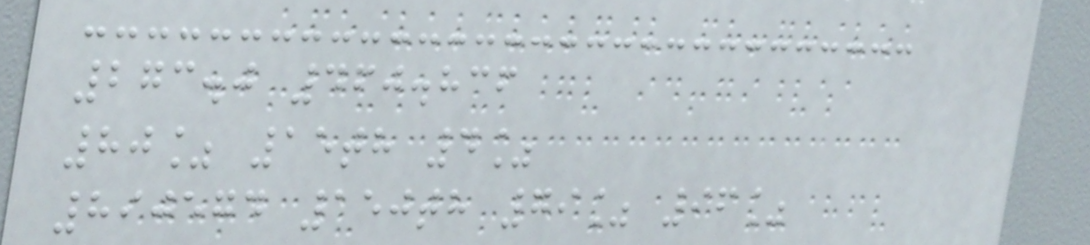273.0 460.836
80% 15th 4%
890574 150th 79% 96%
